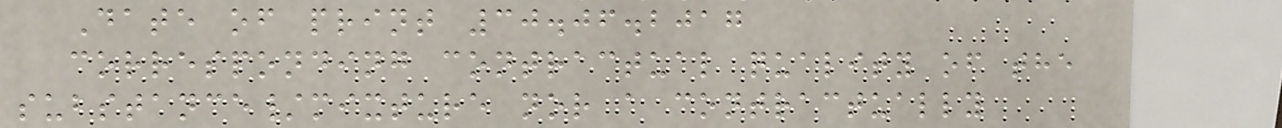Date of print 30.06.2017
corresponding contractual quality of the
substance/mixture nor a contractually
